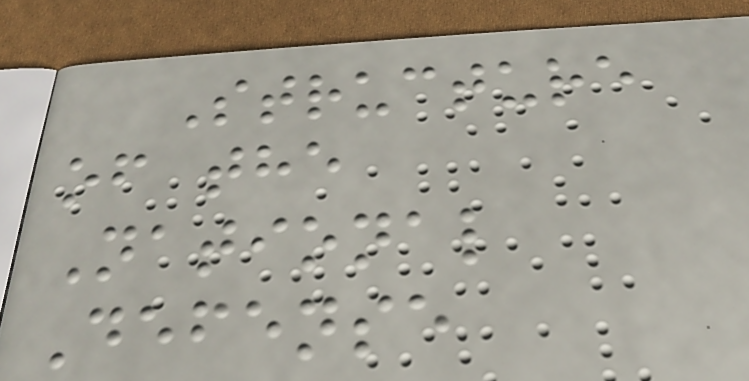Structure
of the
National
Defense
